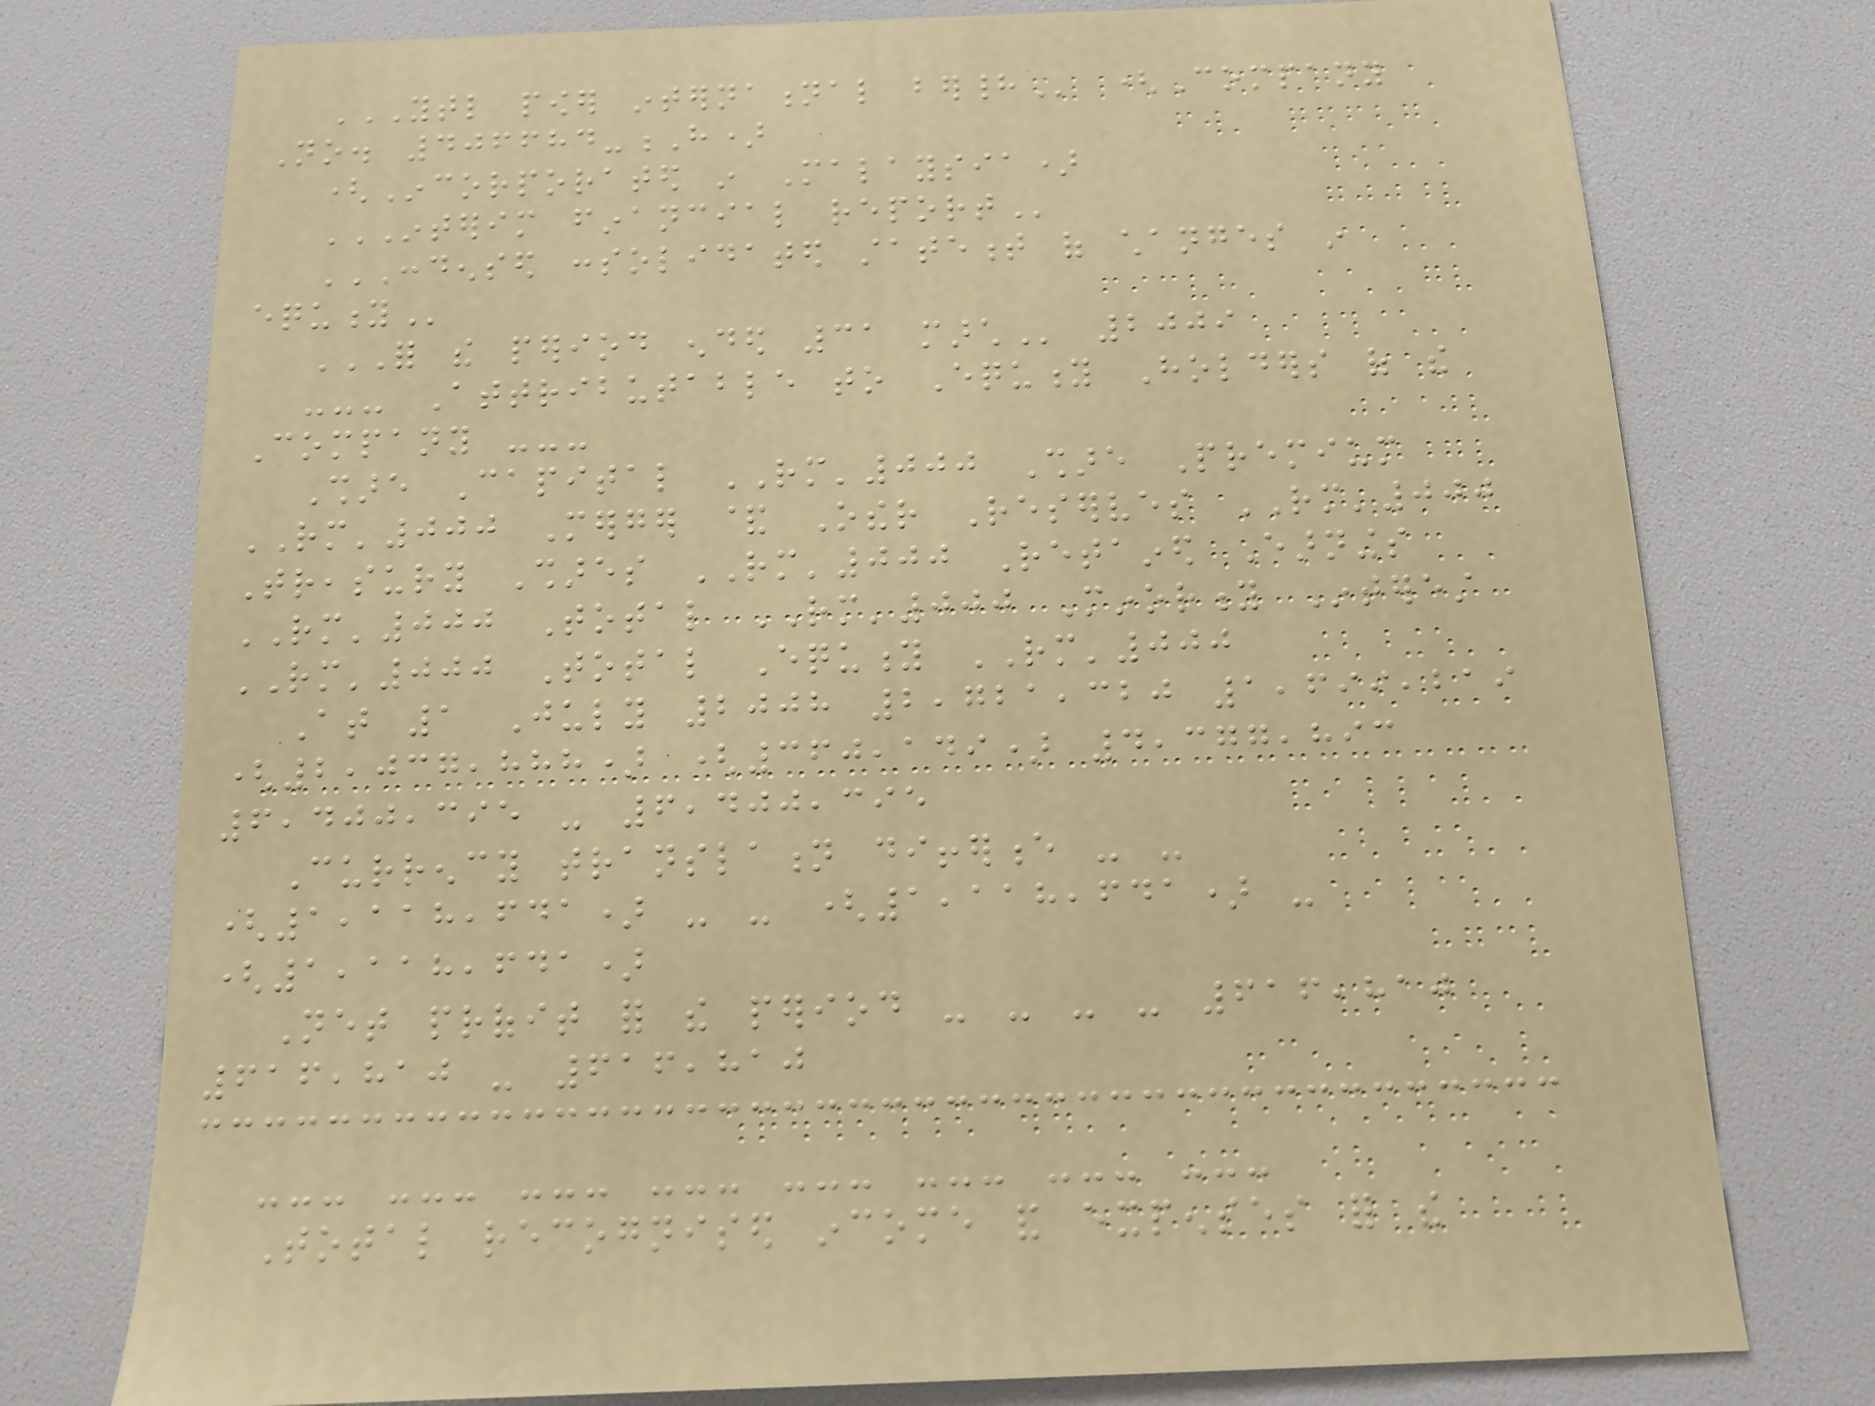YTL POWER INTERNATIONAL BERHAD (Company
No. 406684-H)
(Incorporated in Malaysia)
INTERIM FINANCIAL REPORT
CONDENSED CONSOLIDATED STATEMENT OF CHANGES IN
EQUITY
FOR THE PERIOD ENDED 31 MARCH 2009
--- Attributable to Equity Holders of the
Company ---
Share Capital RM'000 Share Premium
RM'000 Merger & Other Reserves RM'000
Treasury Shares RM'000 Retained Earnings
RM'000 Total RM'000 Minority Interest
RM'000 Total Equity RM'000
At 1 July 2008 2,721,320 1,699,219
(2,037,888) (360,149) 4,377,893
6,400,395 - 6,400,395
Currency translation difference - -
(1,118,641) - - (1,118,641) -
(1,118,641)
Net profit for the period - - - - 616,810
616,810 - 616,810
--- --- --- --- --- --- --- ---
Total recognised income and expenses for the
